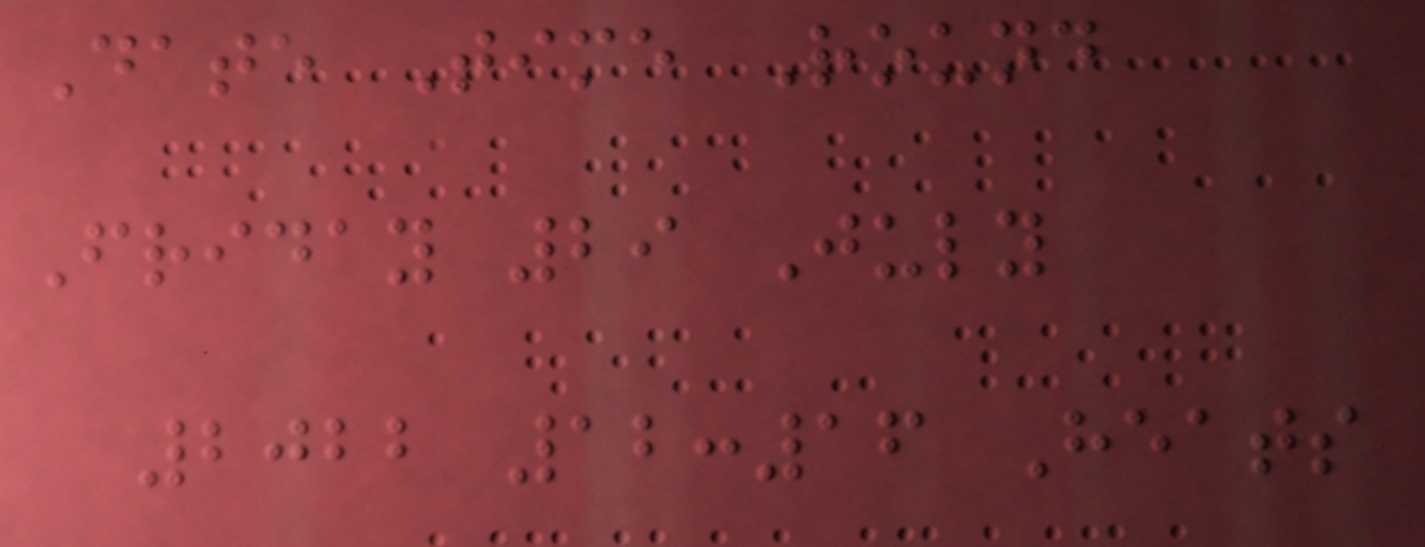Date Time Round
Friday 29 July
2022 12:16 Heats
